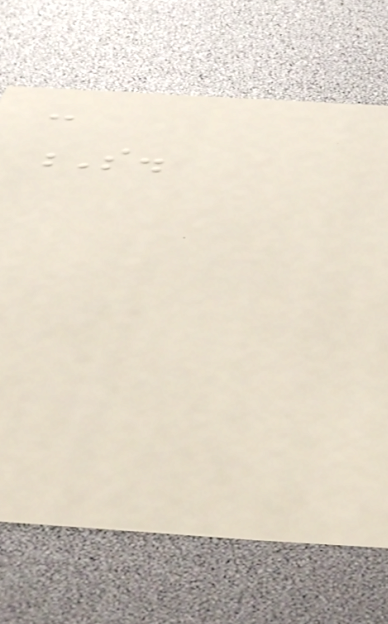-
S.
